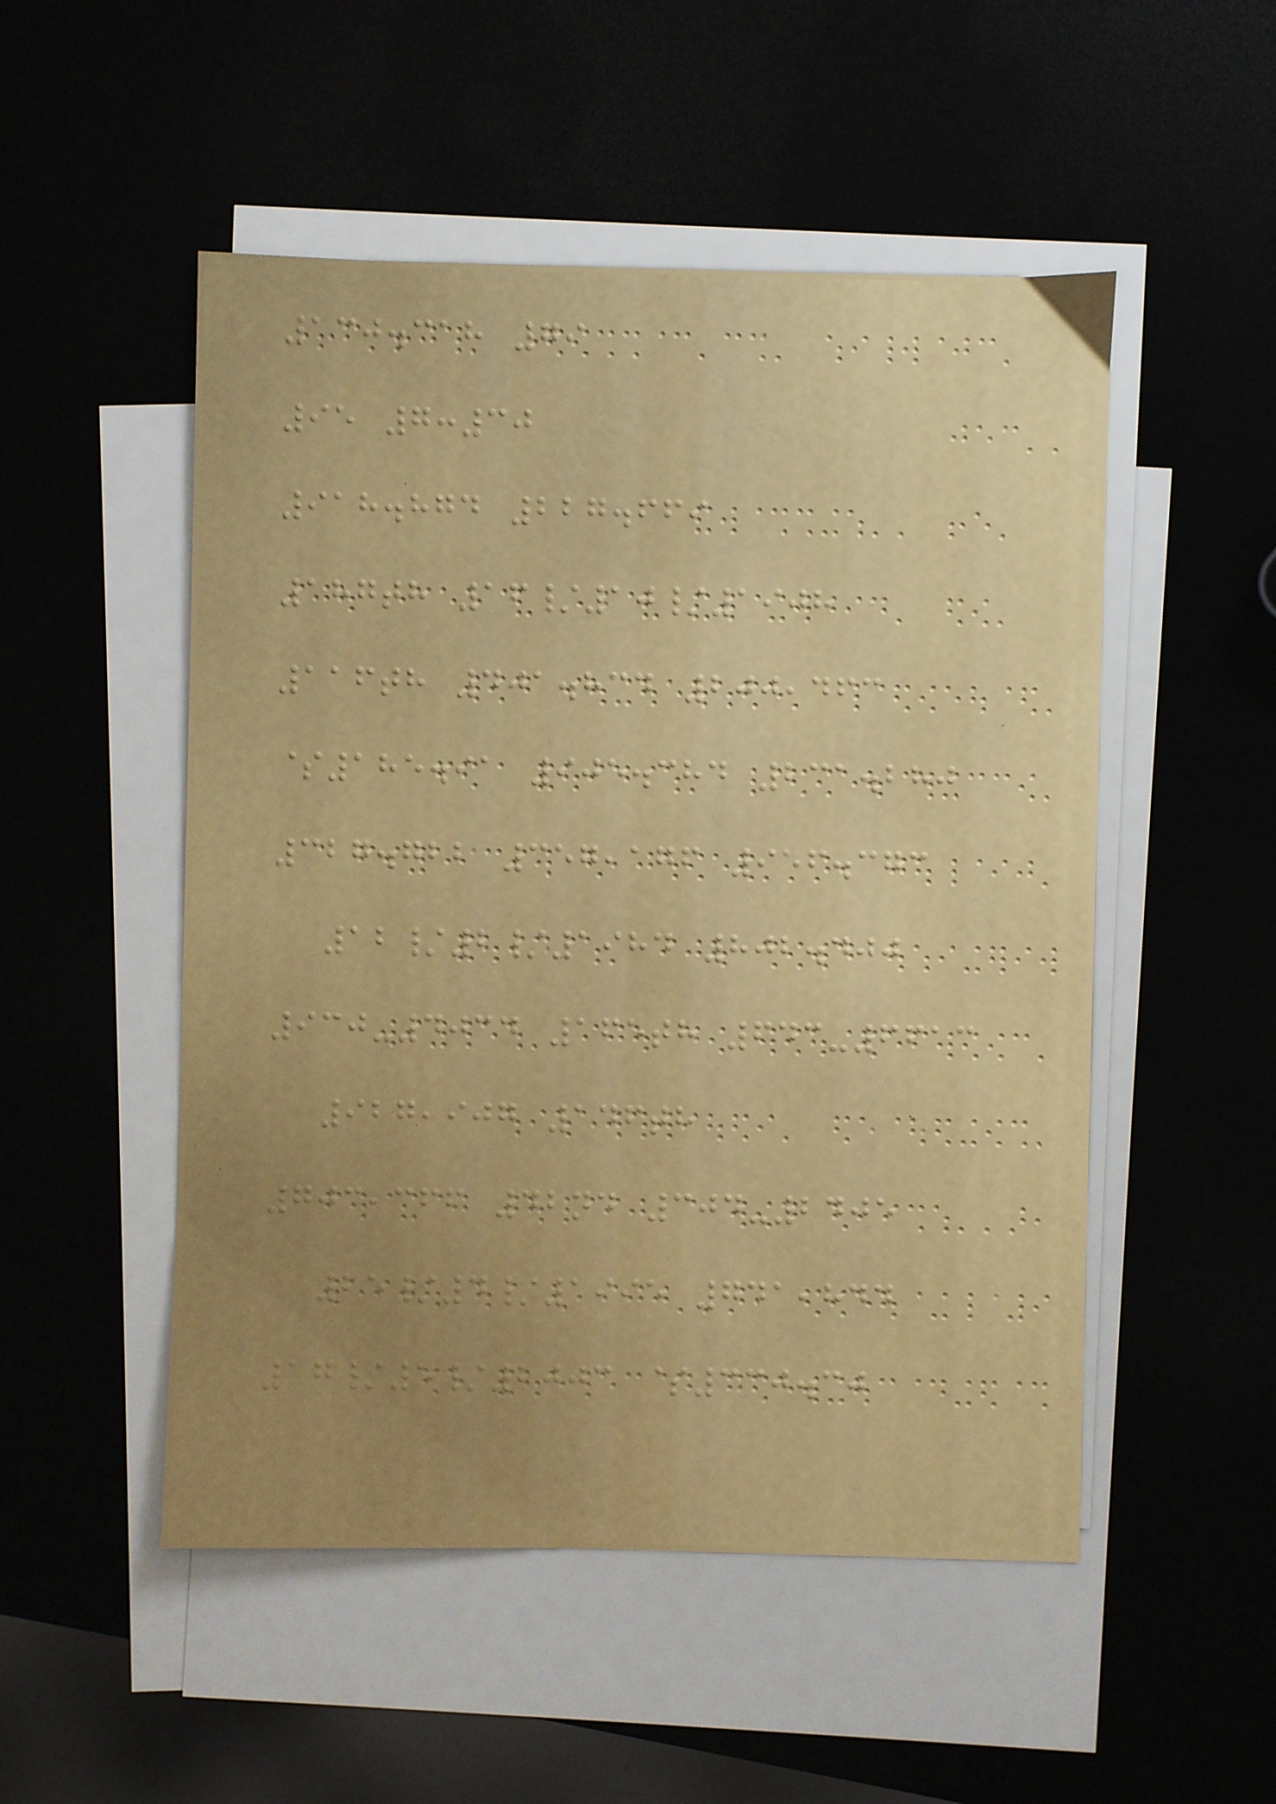130.318 79
95 7:30
918.874 227.669
187th 16/10/1908
116th 401.834 200,463
$185.91 905.384 231.280
327.722 357,176 956.373
12/2/1984 802.400
930-4034 165th 643-6613
927,907 146th
703,366 42nd 304-2405
25/4/1995 741,844
17/5/2003 $330.30
